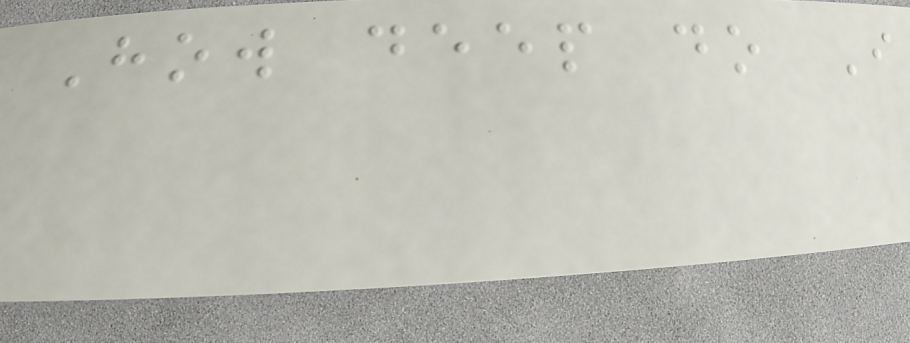How deep do I
